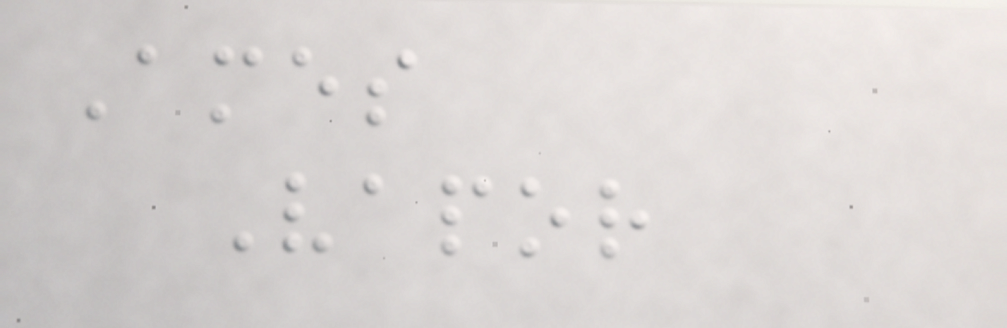Ames
Vapor
